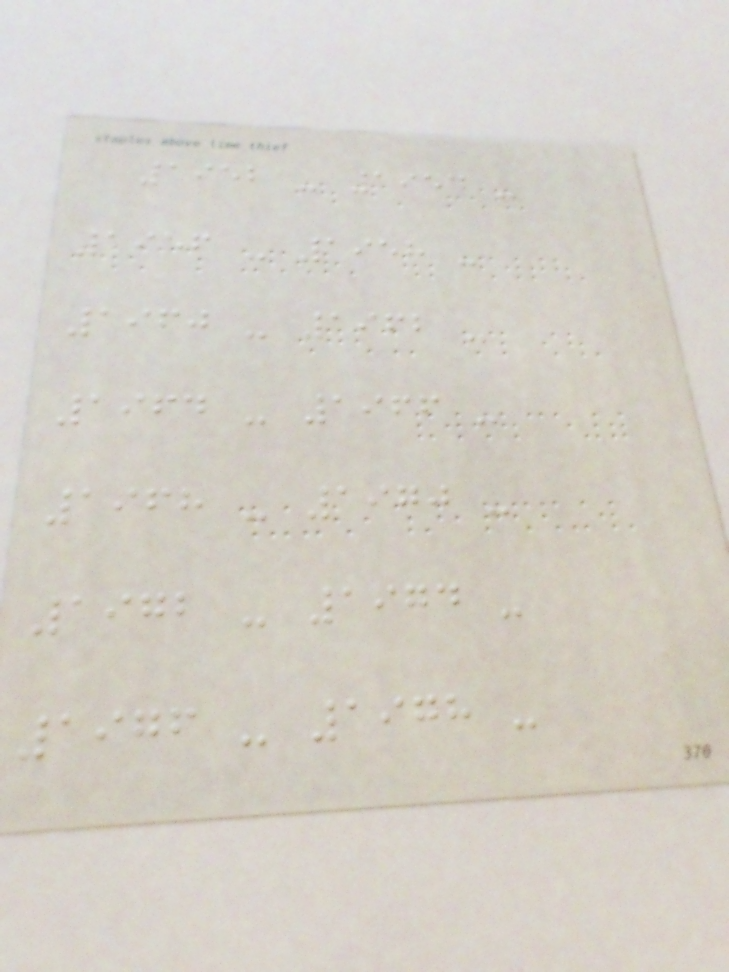1952 - 1954 -
1956 - 1958 -
1960 - 1962 -
1964 - 1966 -
1968 - 1970 -
1972 - 1974 -
1976 - 1978 -
